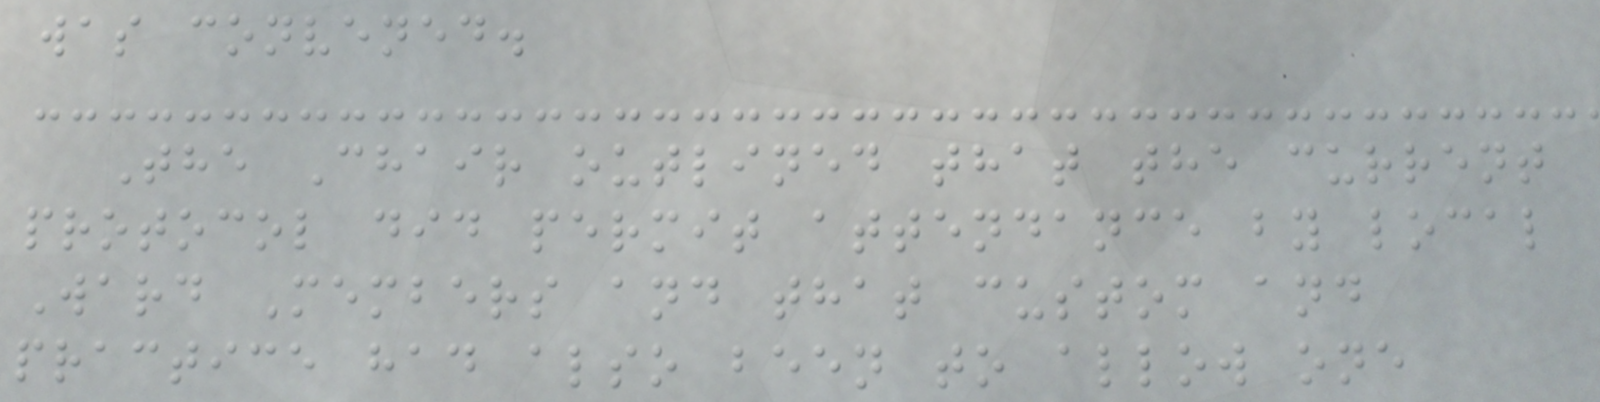was convened.
The Chair outlined that the current
protocol did permit attendance by local
Ward Members and that custom and
practice had also been to allow one
